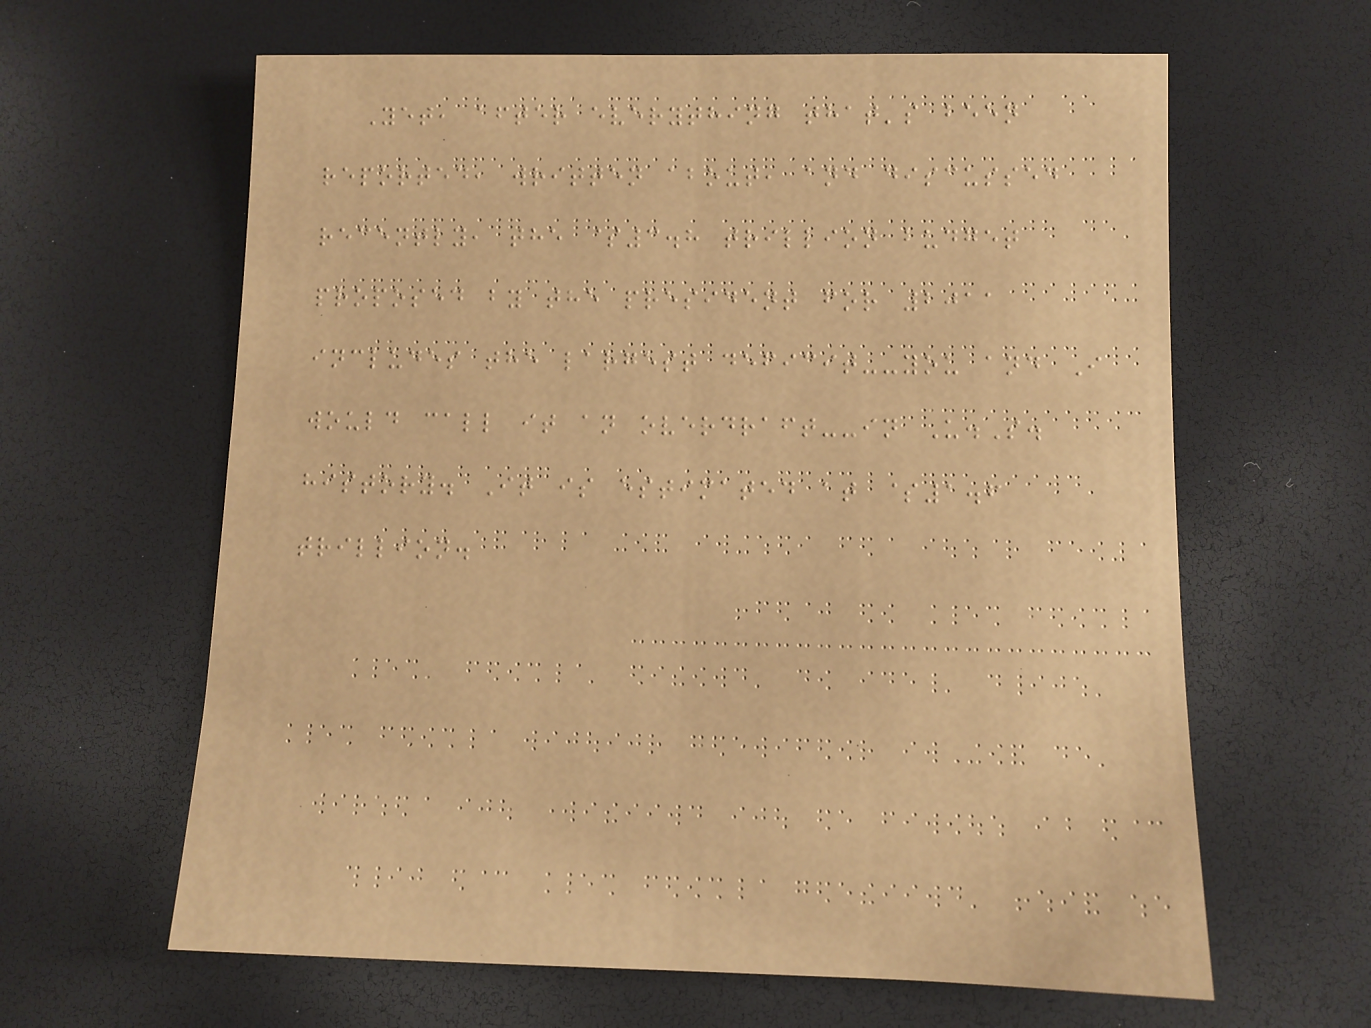Yet, after everything that's been
reported, written about, and discussed
recently, the $3.8 trillion budget
proposed by the president for 2011
includes the largest deficit--you and I
would call it an overdraft--in U.S.
history. It is estimated at $1.6
trillion.
